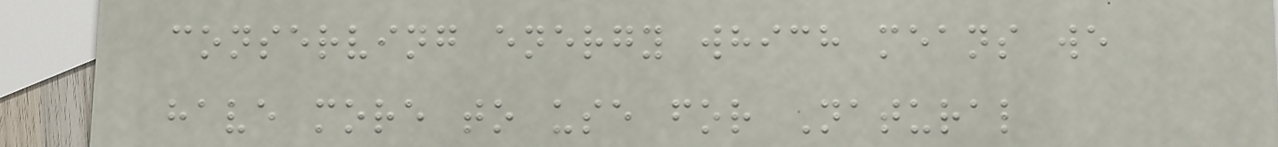conserving energy which means we
have more to use for Natural
